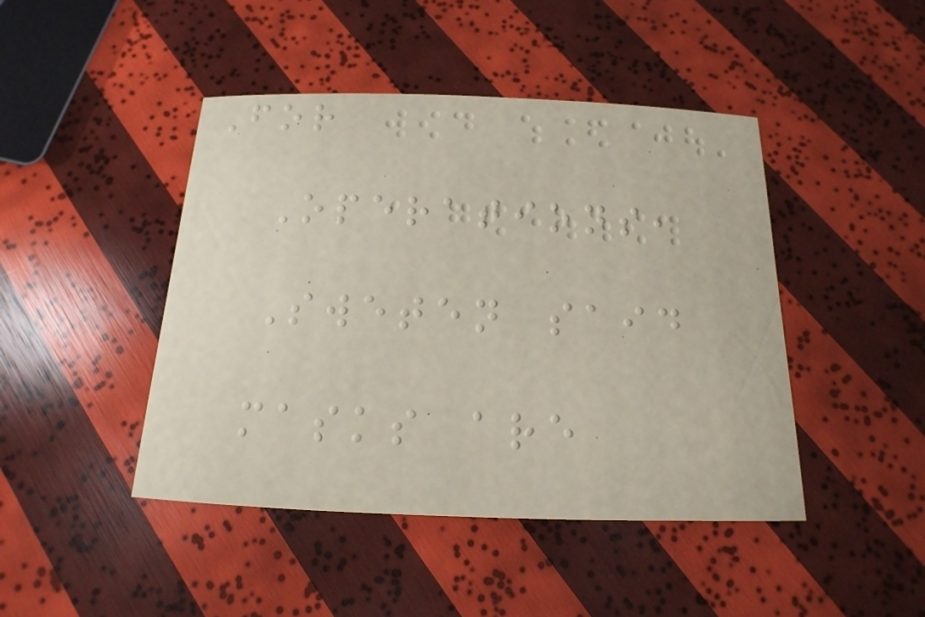For
Operations,
Sweten said
masks are
